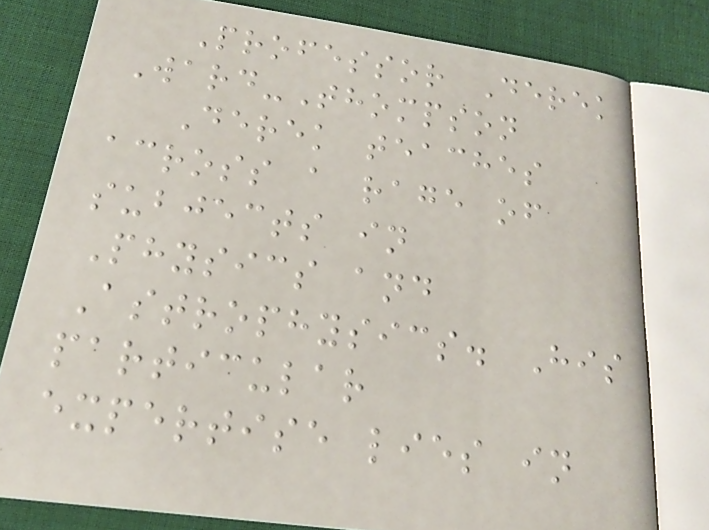Professor Derek
Ward-Thompson
Derek teaches
across a rage of
subjects in
Physics and
Astrophysics. His
particular
expertise lies in
